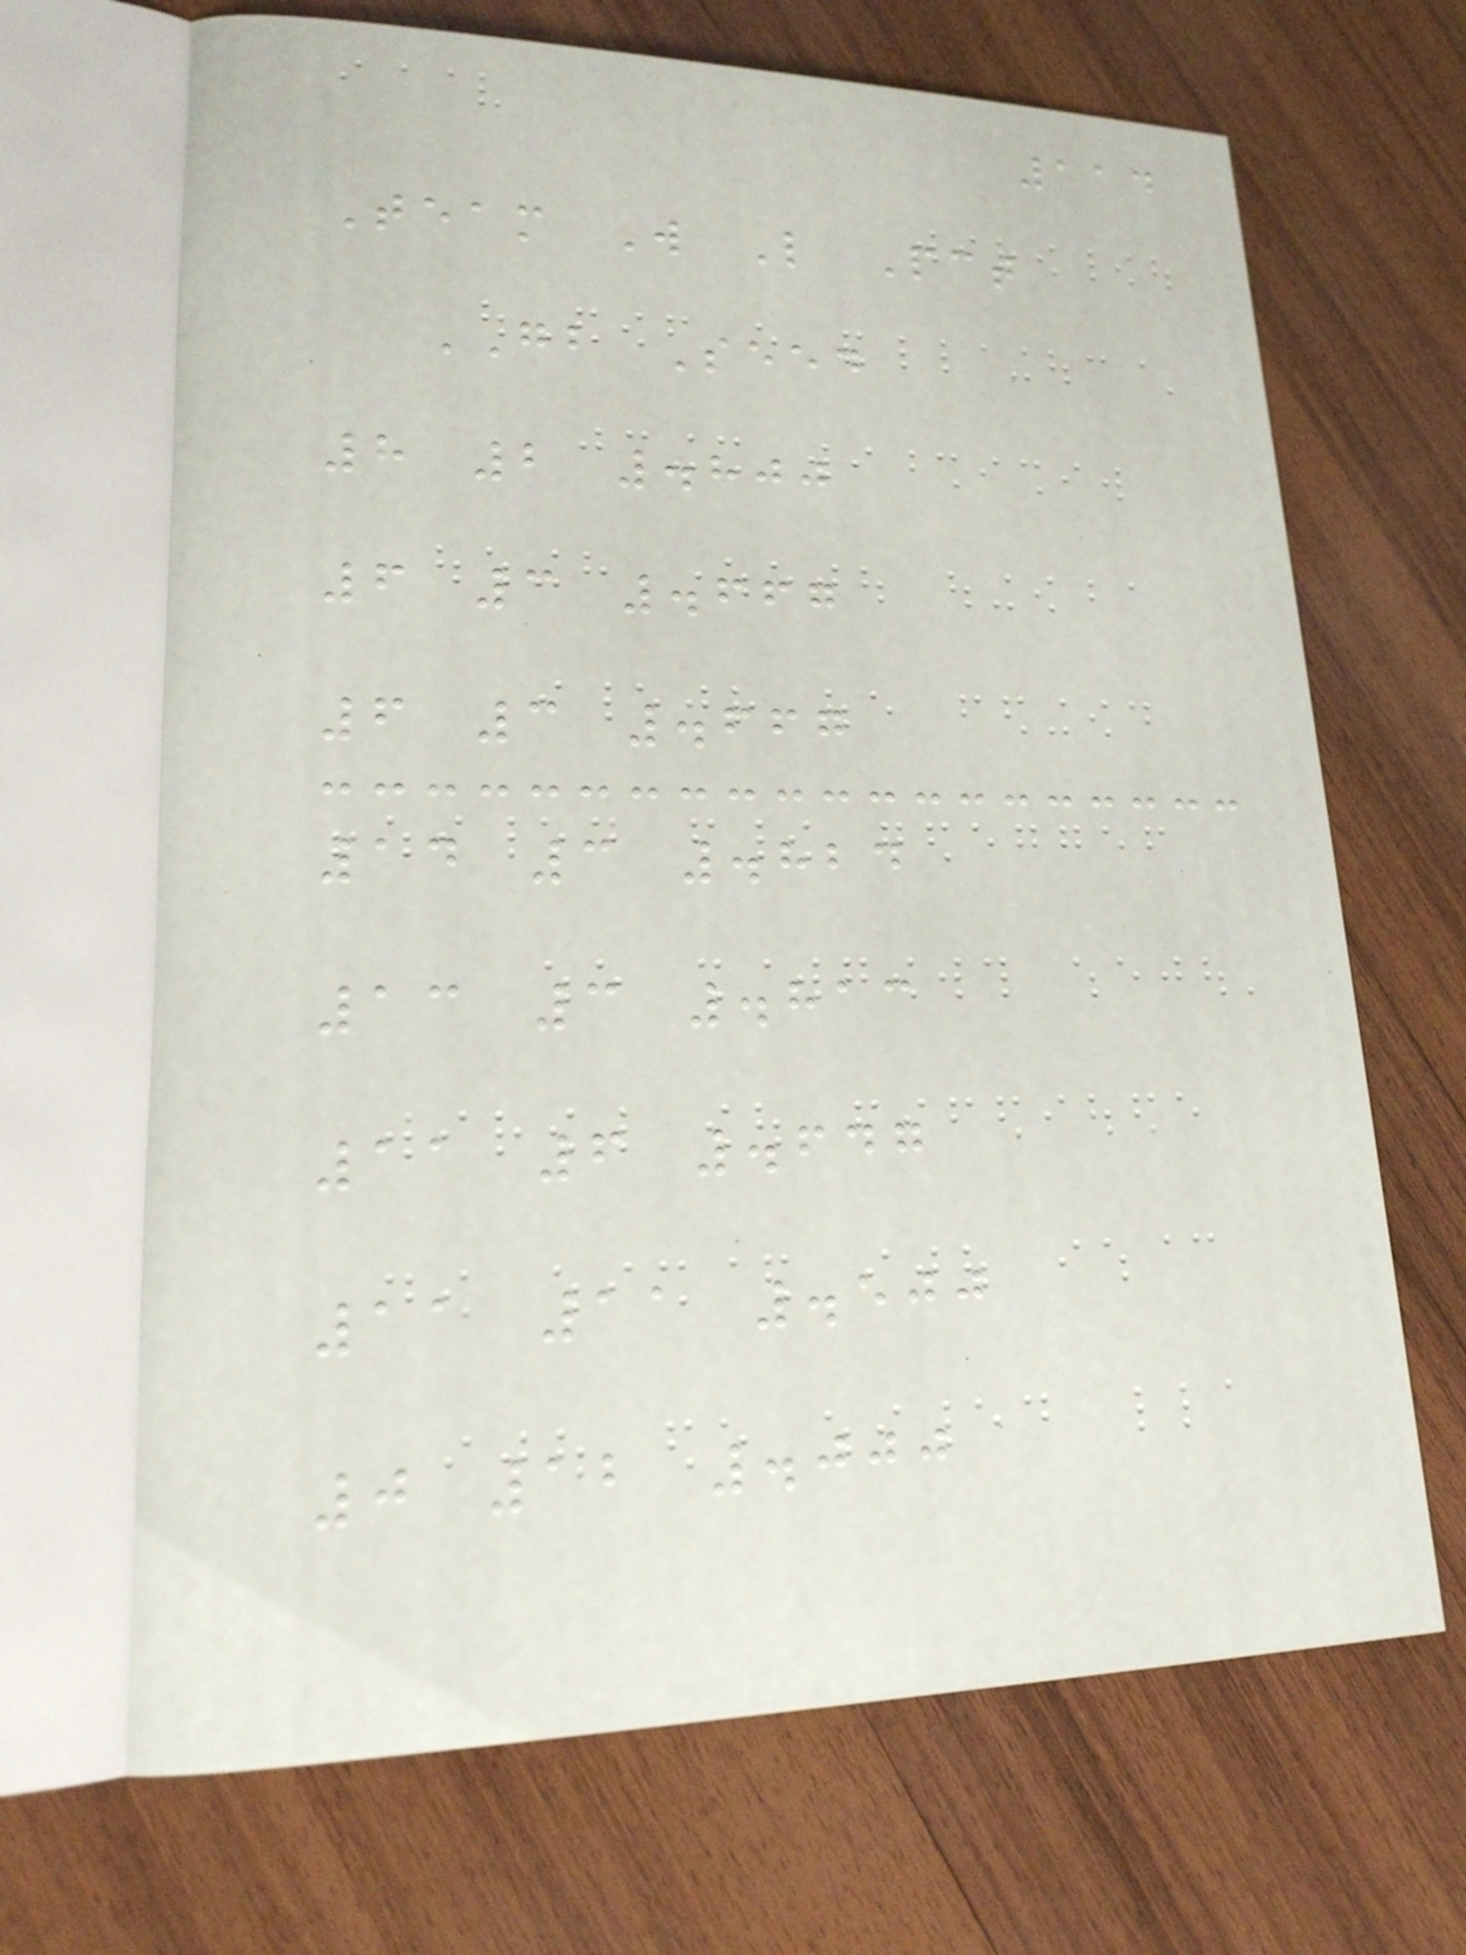114
Team W L Pct
GB Seed
8 2 .800
6 3 .667
6 3 .667
14 3 .824
13 3 .813
11 6 .647
11 11 .500
0 12 .000
